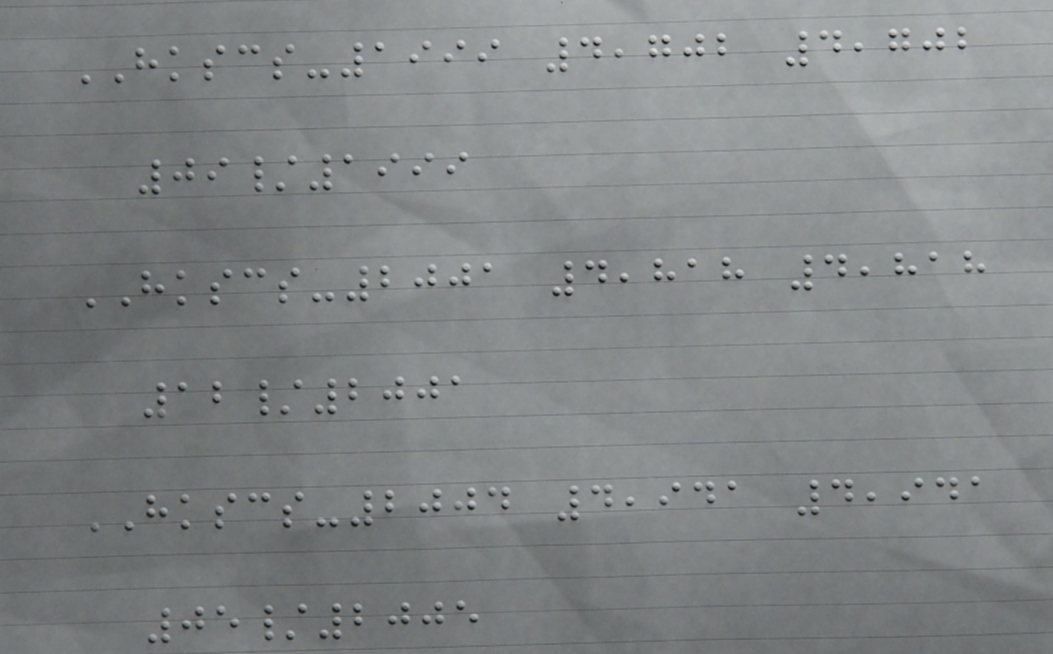HKSCS-1999 4,702 4,702
09/1999
HKSCS-2001 4,818 4,818
12/2001
HKSCS-2004 4,941 4,941
05/2005
